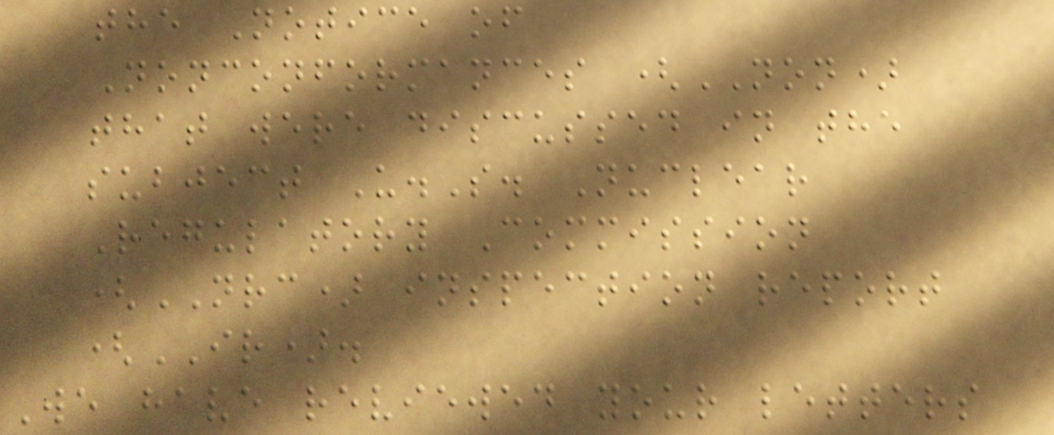the Notice of
Nonconformances (NON)
that were discussed in the
subject U.S. Nuclear
Regulatory Commission
(NRC) inspection report
(IR).
We have reviewed your letters
